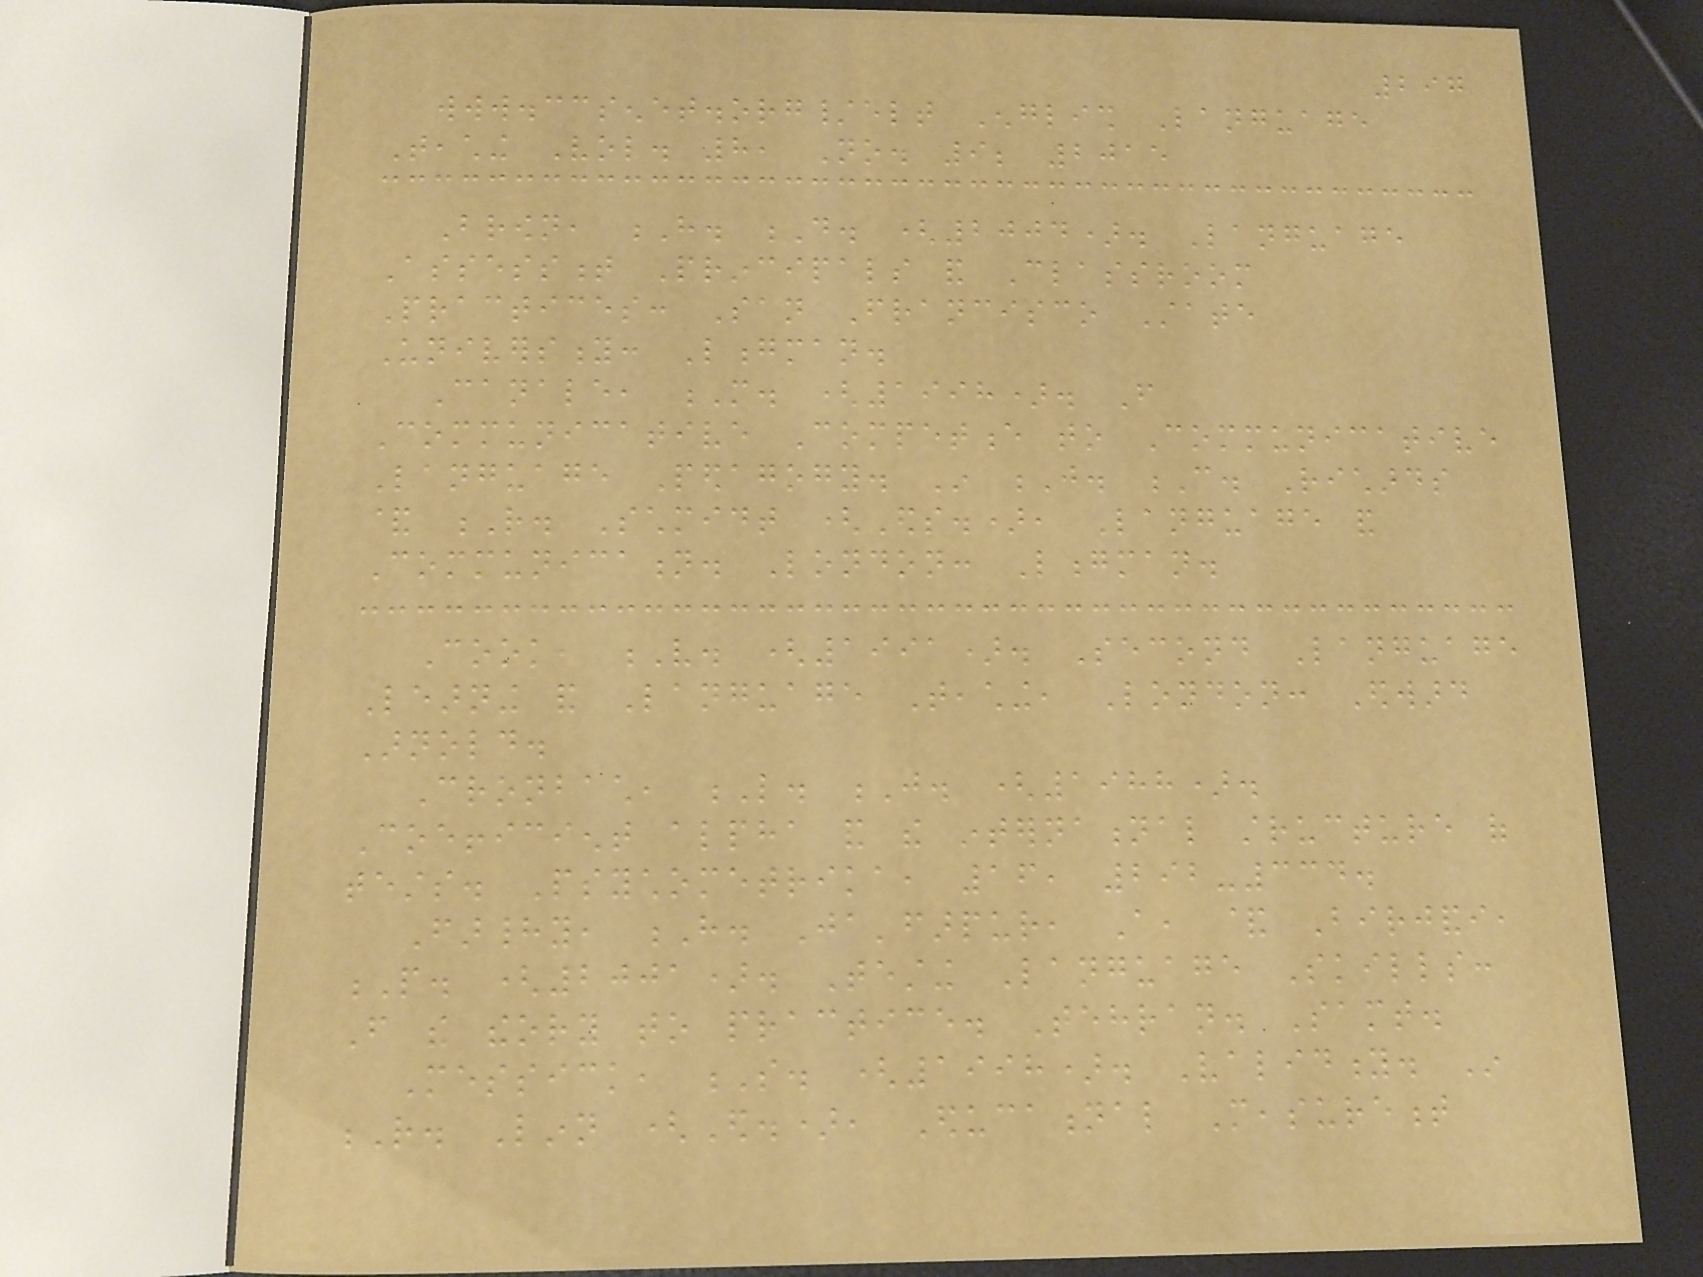297
www.ccsenet.org/elt English Language
Teaching Vol. 8, No. 9; 2015
Brown, H. D. (2004). Language
Assessment Principals and Classroom
Practices: San Francisco State
University: Longman.
Canale, M. (1998). From
Communicative Competence to Communicative
Language Pedagogy. In J. C. Richards
& R. Schmidt (Eds.), Language and
Communication. London: Longman.
Cook, V. (1991). Second Language
Learning and Language Teaching, London: Edward
Arnold.
Cronbach, L. J. (1988).
Coefficient alpha and the international structure of
tests. Psychometrika, 16, 292-334.
Farhady, H. Ja'farpur, A, & Birjandi,
P. (2001). Testing Language Skills:
From the theory to practice. Tehran. Samt.
Messick, S. (1998). Validity. In
R. Linn (Ed.), Educational Measurement
